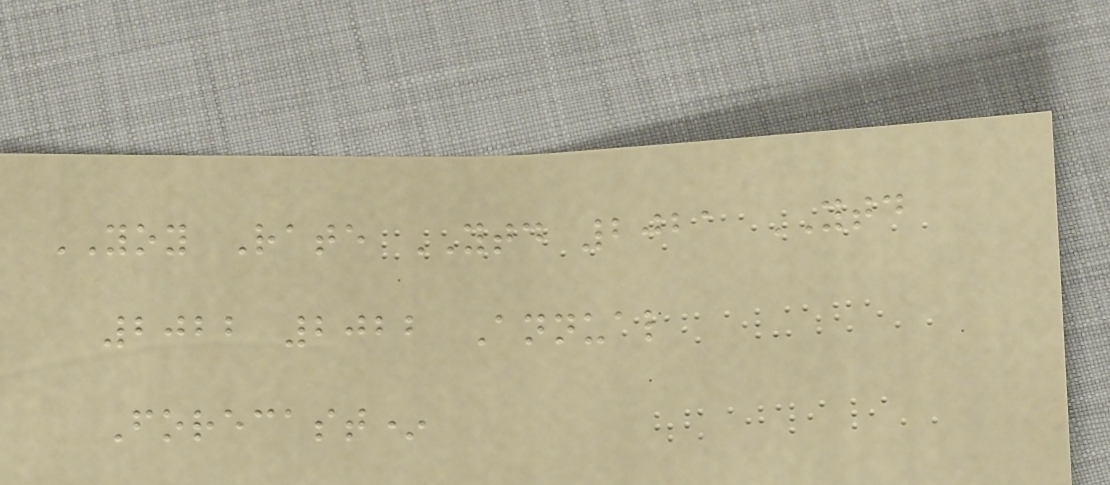YOY Rate YTD 2021 YTD
2022 2022 Annual
Forecast*
